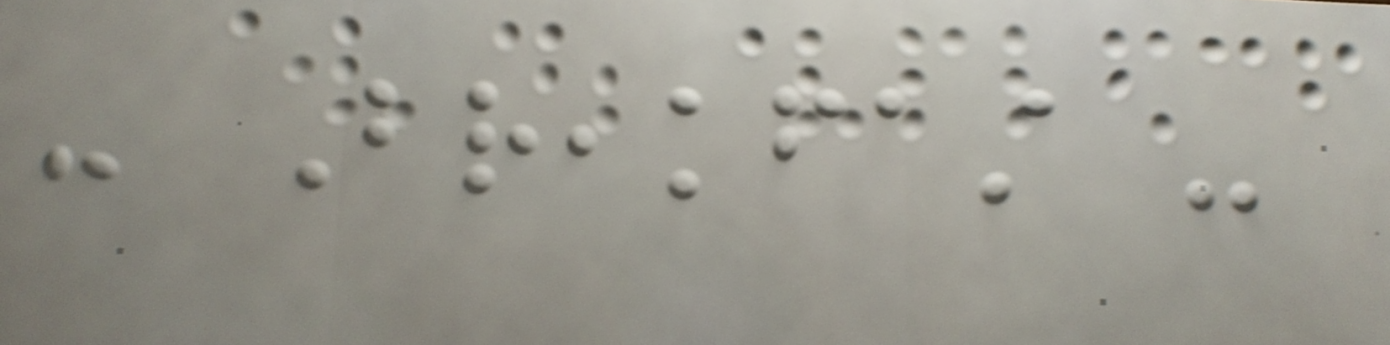- Breakfast -
